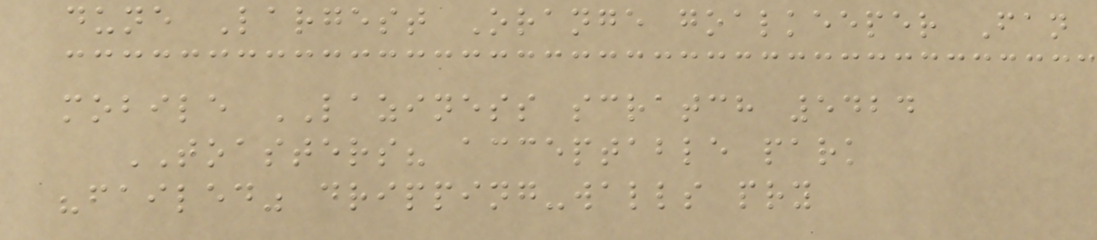dune Largest Orange goalkeeper Fan
mobile LAZINESS scratch 5424
TOASTERS? acceptable park
"failed" dripping-walls pry
